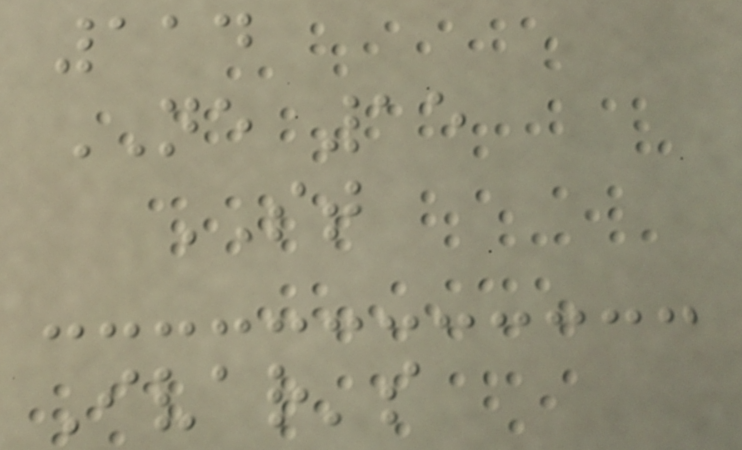114
NE 15
ST
Ivar's
